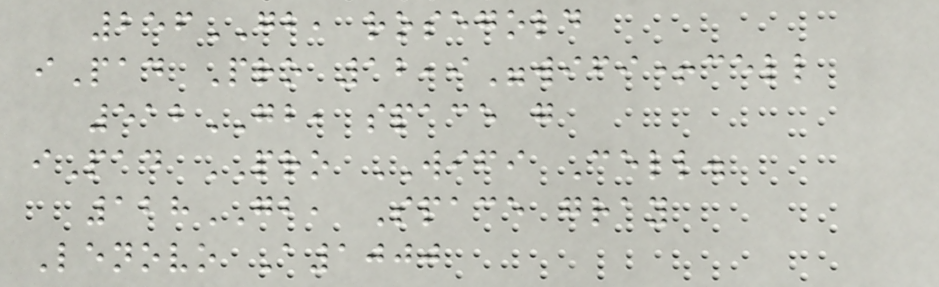256GB, rosegold
iPad Pro 12,9"wifi+cell
512GB, space g
iPad PRO WIFI Cell.
128GB, Space gray
Lenovo A1000
